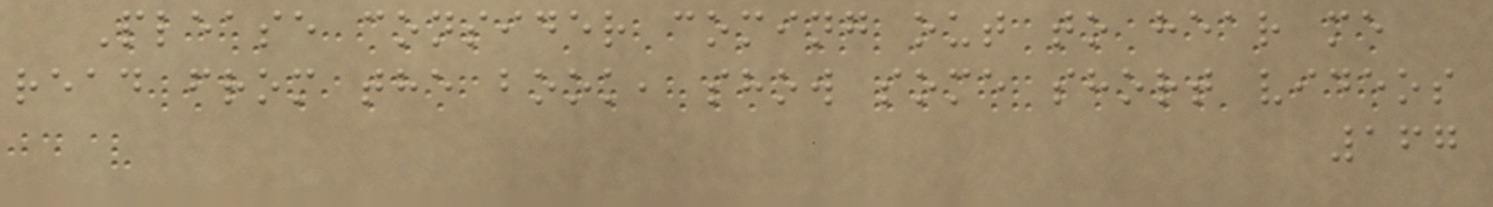Please consider coming out to hear me
read from the book, show some short videos
167
